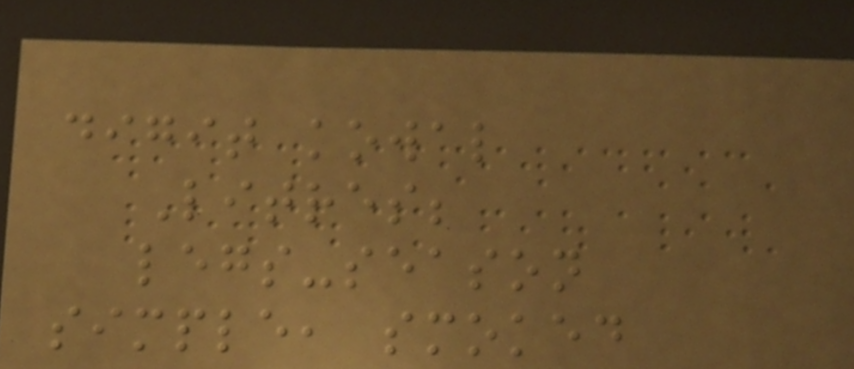digit kowal
Litres;
legs-season
simple, smoked
